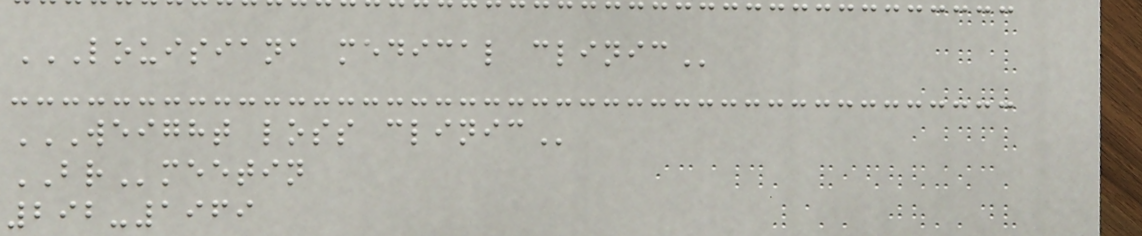LOUISIANA MEDICAL CLINIC
WEIGHT LOSS CLINIC
BRmeetin
292-1969
